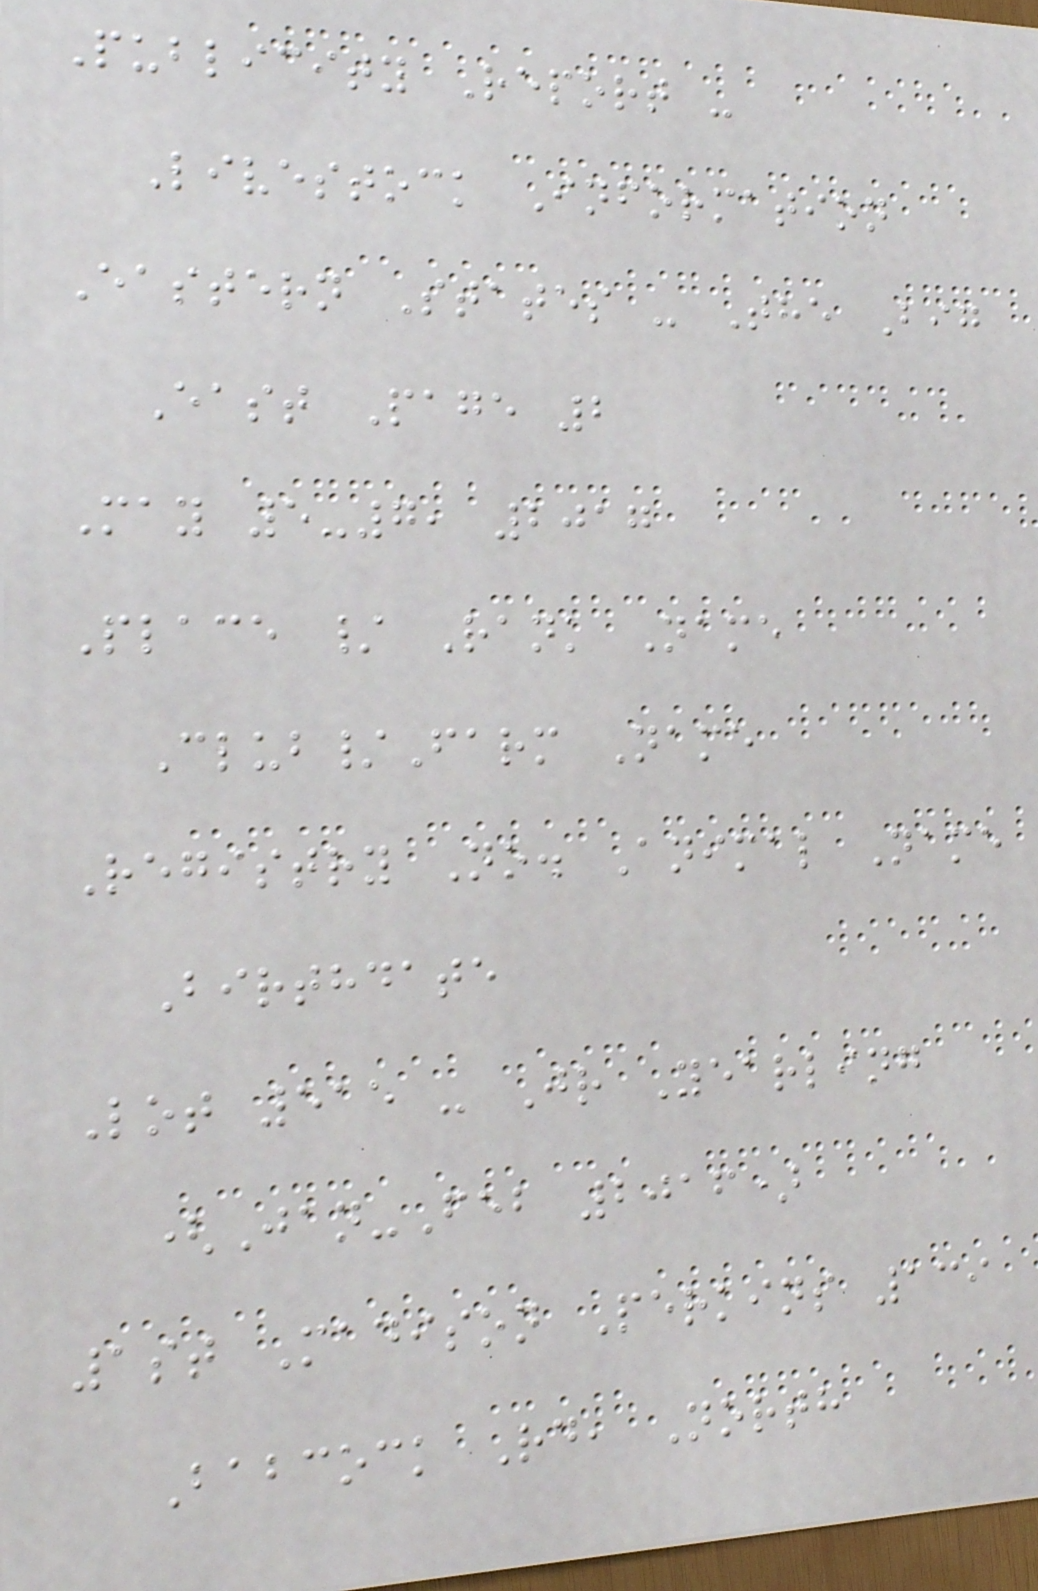Publicity Report -
Livestock Information
Eastern States - The Big
East Page 2
May 5-7, 2017
Place / Rank Name
Club/Farm Name
Registry No. Animal Name
Birthdate
Lot 515 - Jr Yearling
(Jan-Feb 2016)
1st Madison Perkins 139
Babcock Rd, North
